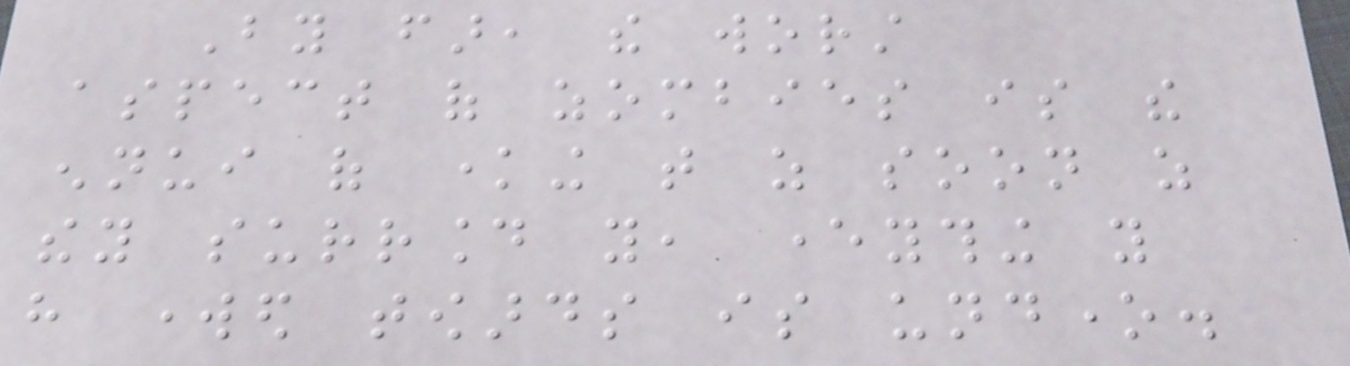By far, the worst
aspect of zombies is the
ennui of knowing that as soon as
they surround you, everything you
have worked towards is undone.
